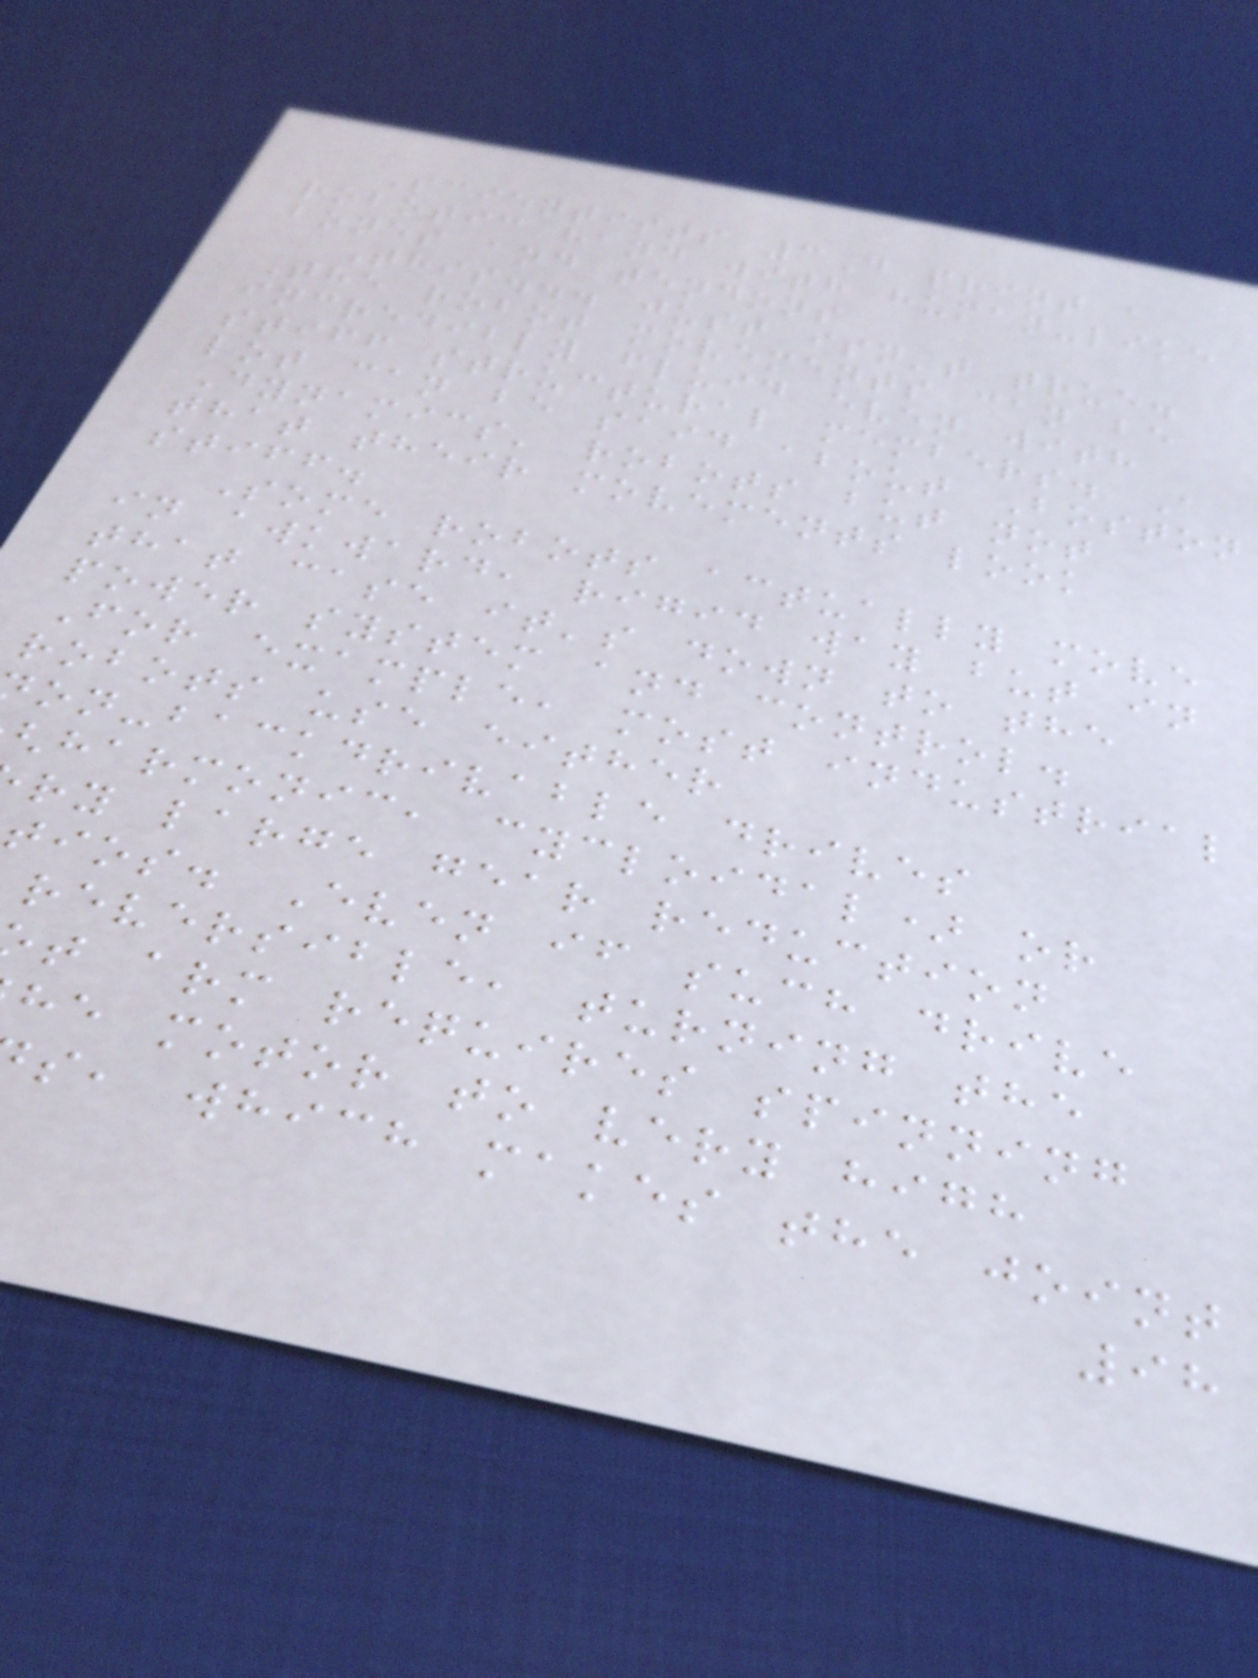Scientists 3D print a
robotic hand with human-like
bones and tendons
This... just isn't true.
The robot movements can be
incredibly fluid even with
stiff structural members. A
lot can be said about Boston
Dynamics' robots but not
that their movements look
stiff.
Some robots actually move
in awkward, rigid way but in
that case it's down to the
power system and control.
For example, most industrial
robots use either
on-backdrivable drives
harmonic, cycloidal) or
ry large gear reduction
tios. Even if such drive
reversible, turning the
t arm requires spinning
he motor to very high
s, which makes the joint
98
